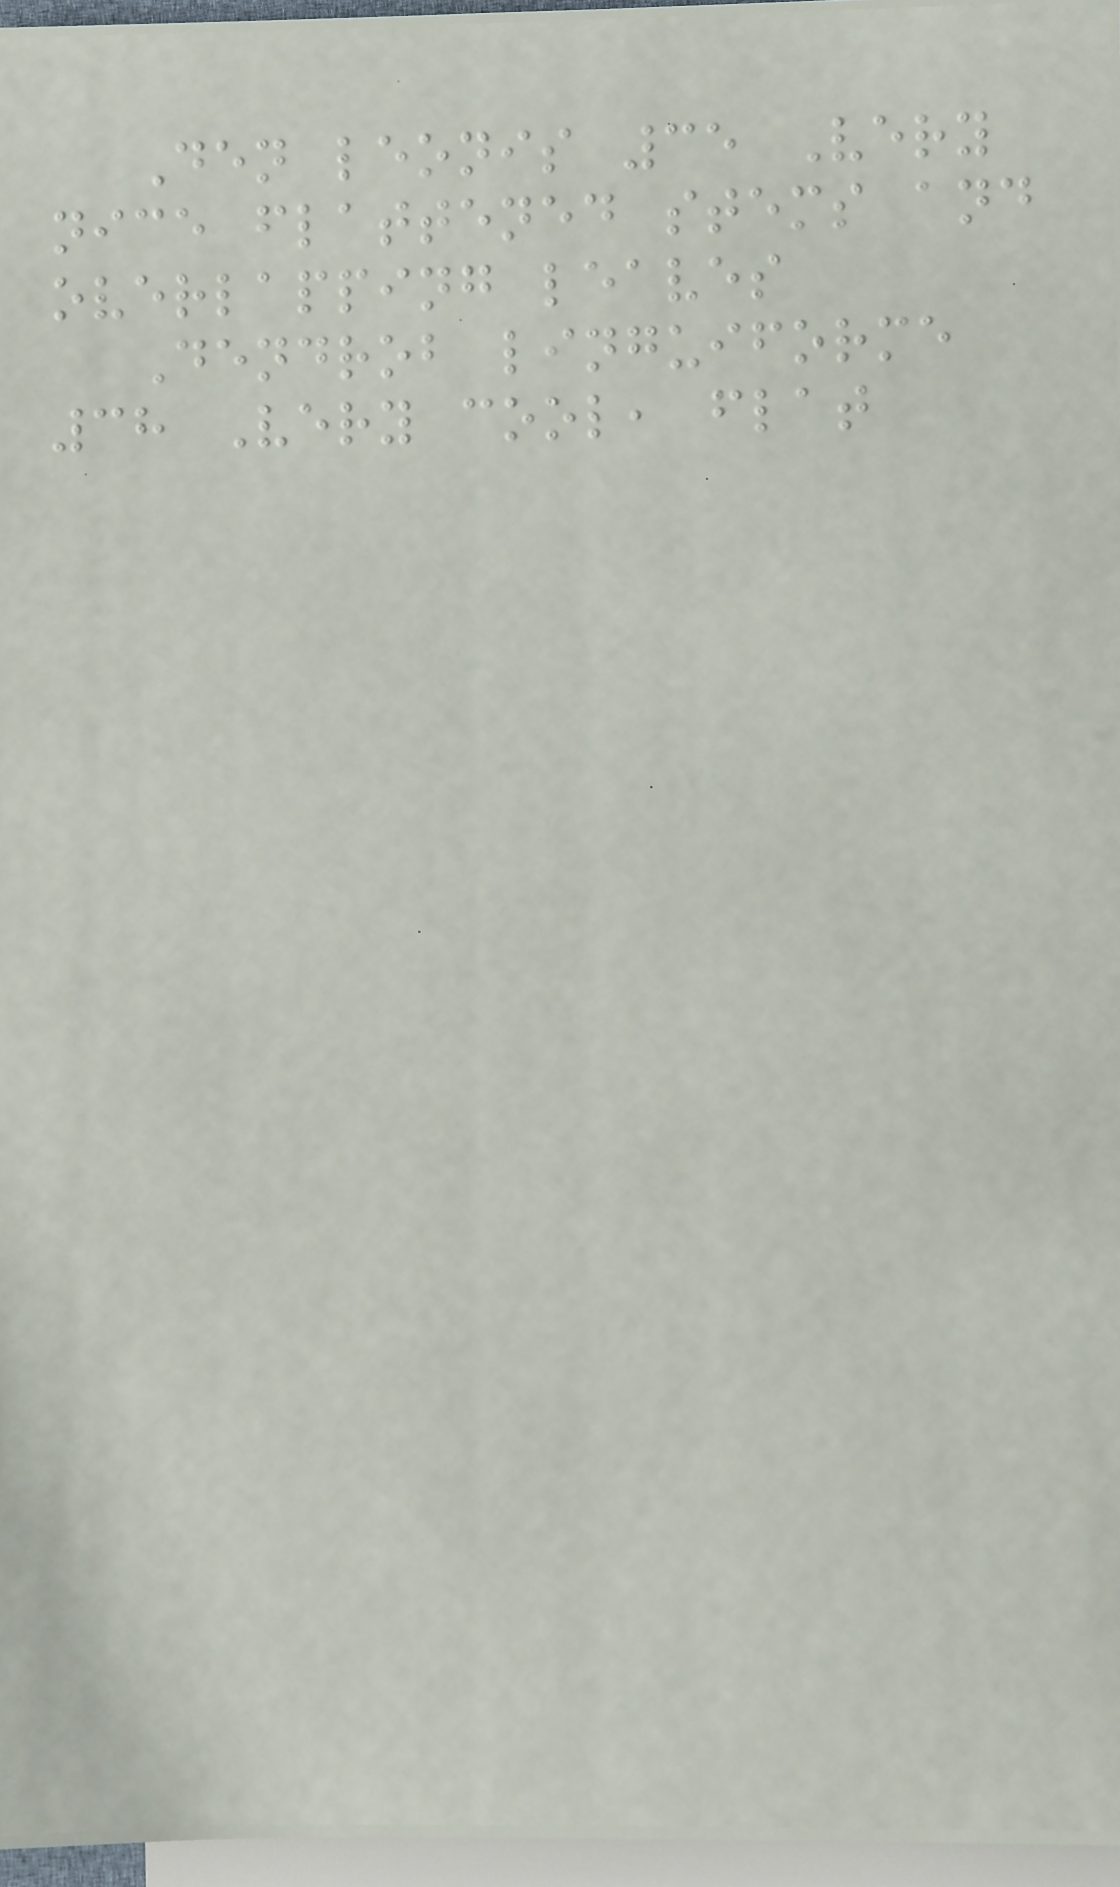Den leonis 35 Very
nice flattened stems and
overlapping leaves
Dendrob linguiforme
38 Very cool, flat
